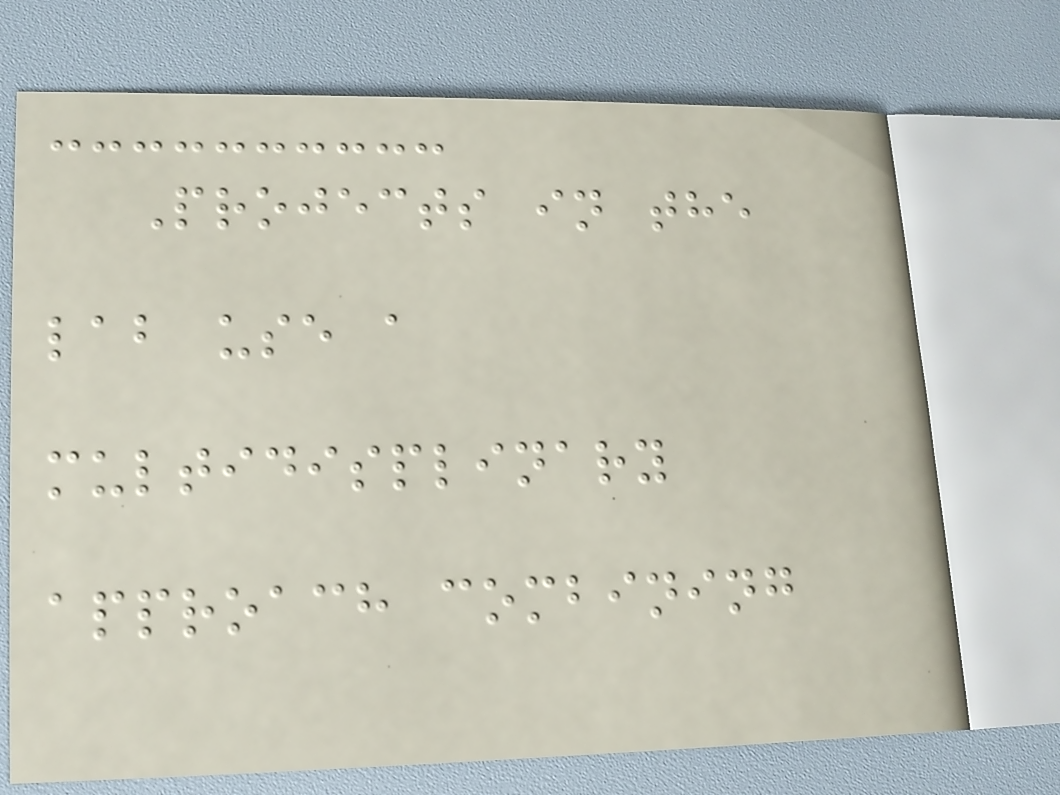Projects in the
lab use a
multidisplinary
approach combining
